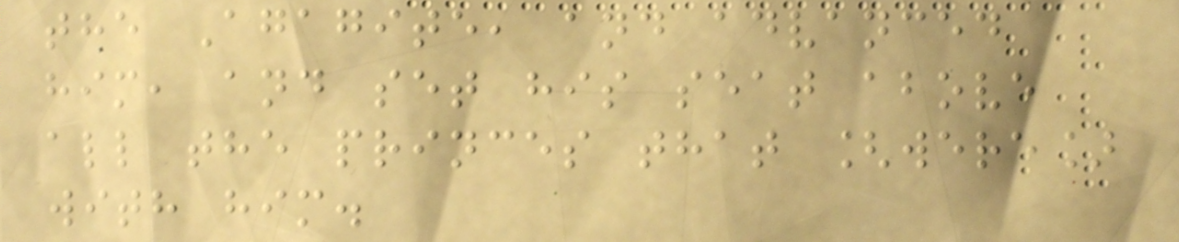the Agagite, and advanced
him, and set his seat above
all the princes that [were]
with him.
